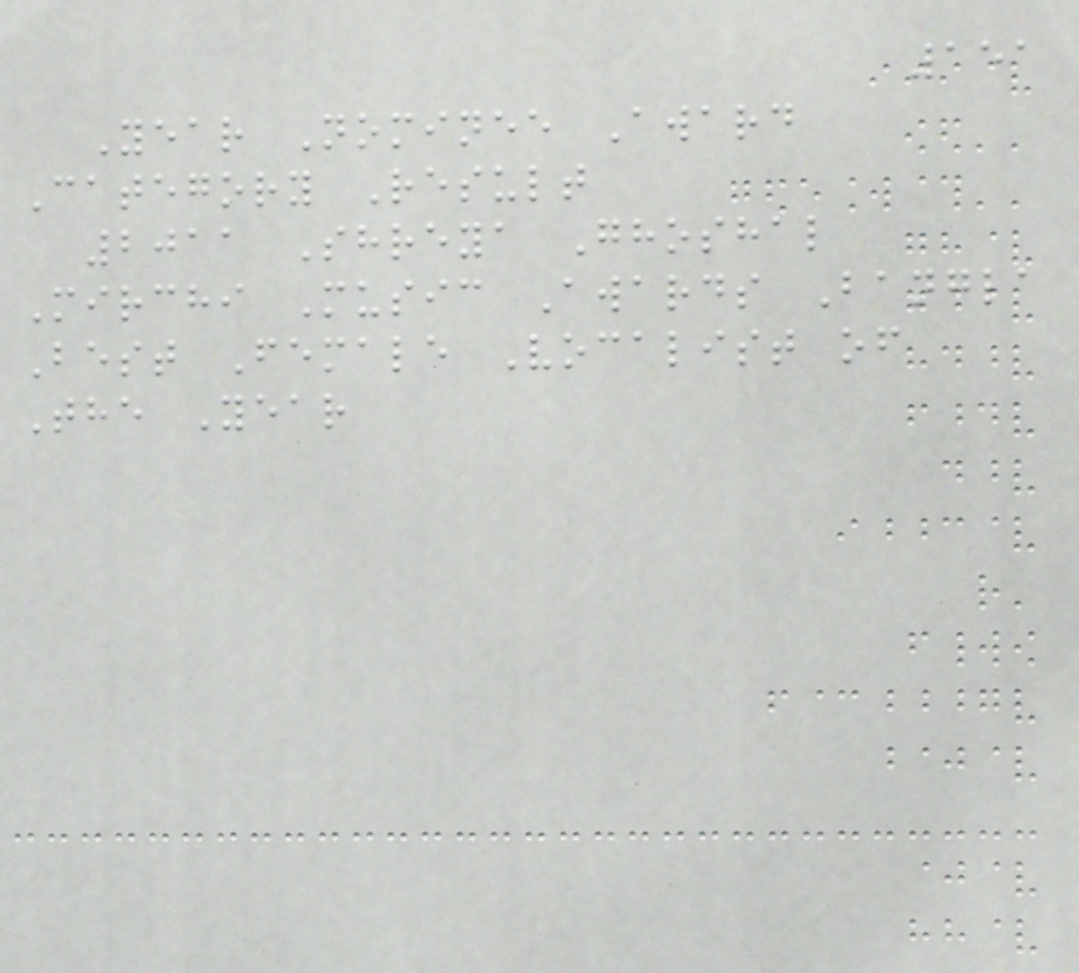151
Year Nominee Award
Category Result
2011 Shreya Ghoshal
Mirchi Music Awards Bangla
Best Female Vocalist of
The Year
